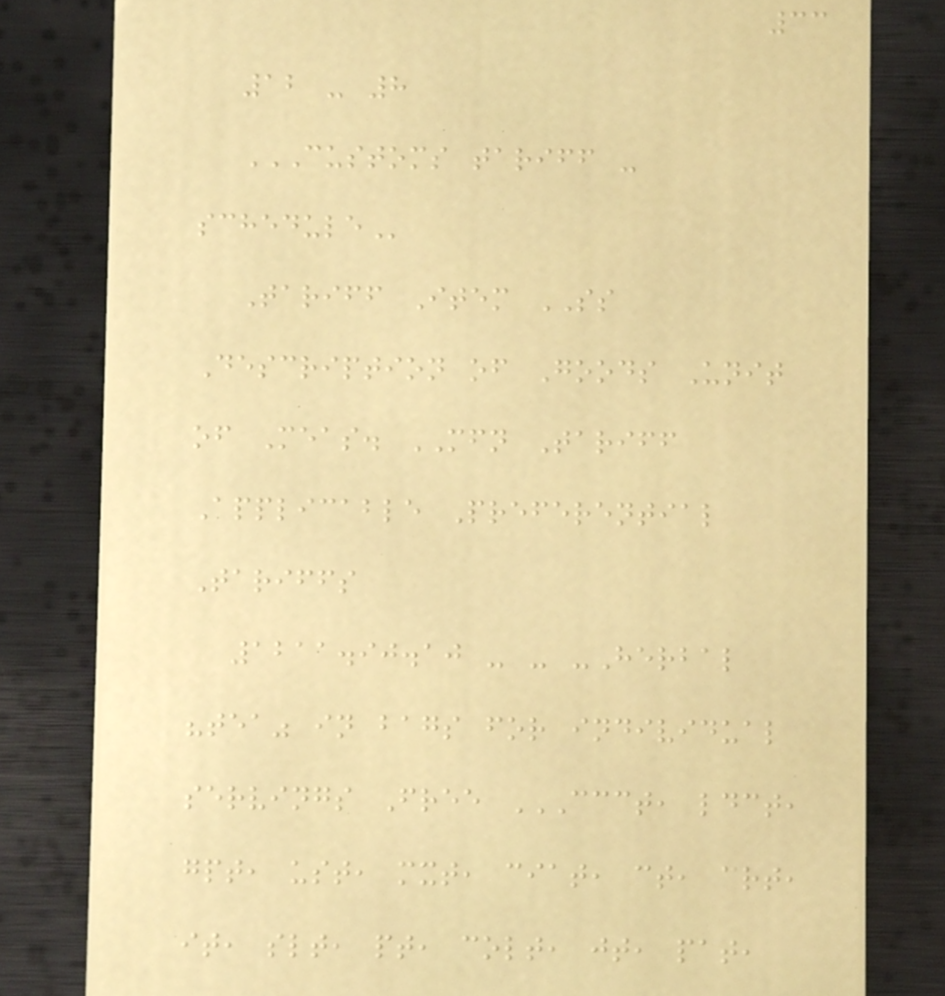33
12 - 8
CUSTOMS TARIFF -
SCHEDULE
Tariff Item SS
Description of Goods Unit
of Meas. MFN Tariff
Applicable Preferential
Tariffs
1211.90.10 - - -Herbal
"tea" in bags for individual
servings Free CCCT, LDCT,
GPT, UST, MXT, CIAT, CT, CRT,
IT, SLT, PT, COLT, JT, PAT,
